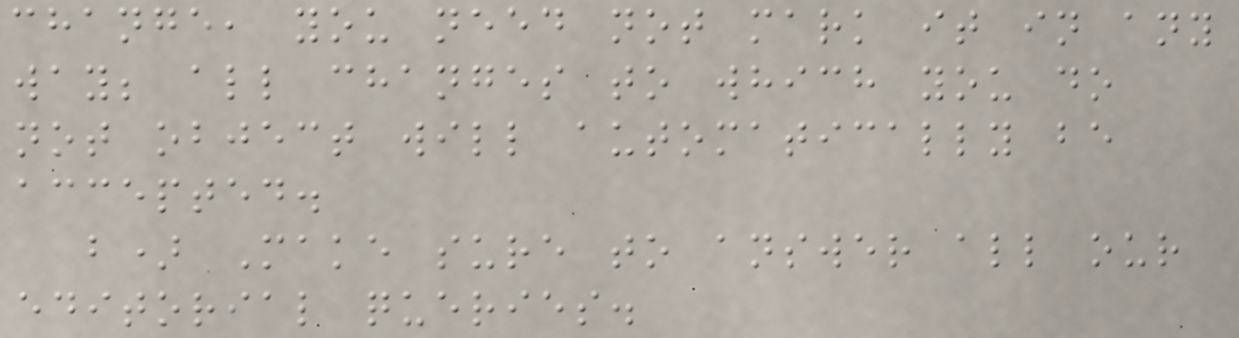change, you need not mark it in any
way; all changes to which you do
not object will automatically be
accepted.
b) Make sure to answer all our
editorial queries.
